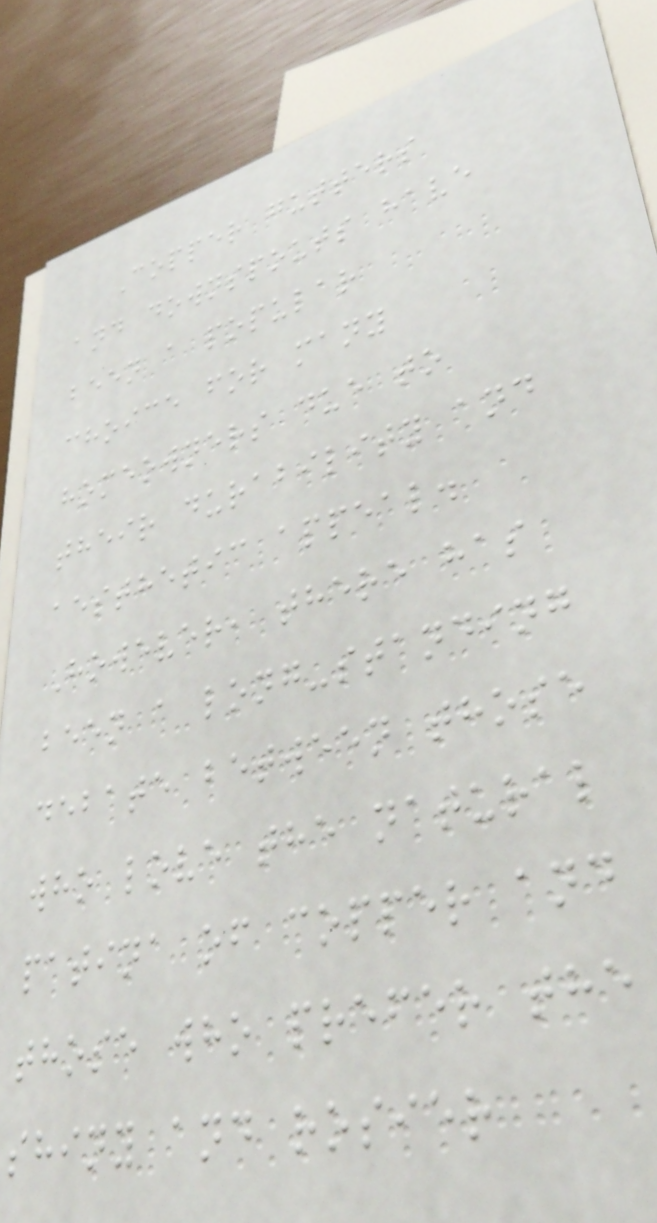Copper gutters
and downspouts have
been a popular
choice for many
homeowners due to
their durability and
aesthetic appeal.
However, there has
been a long-standing
debate between those
who love the natural
patina of copper and
those who prefer the
shiny and rosier
